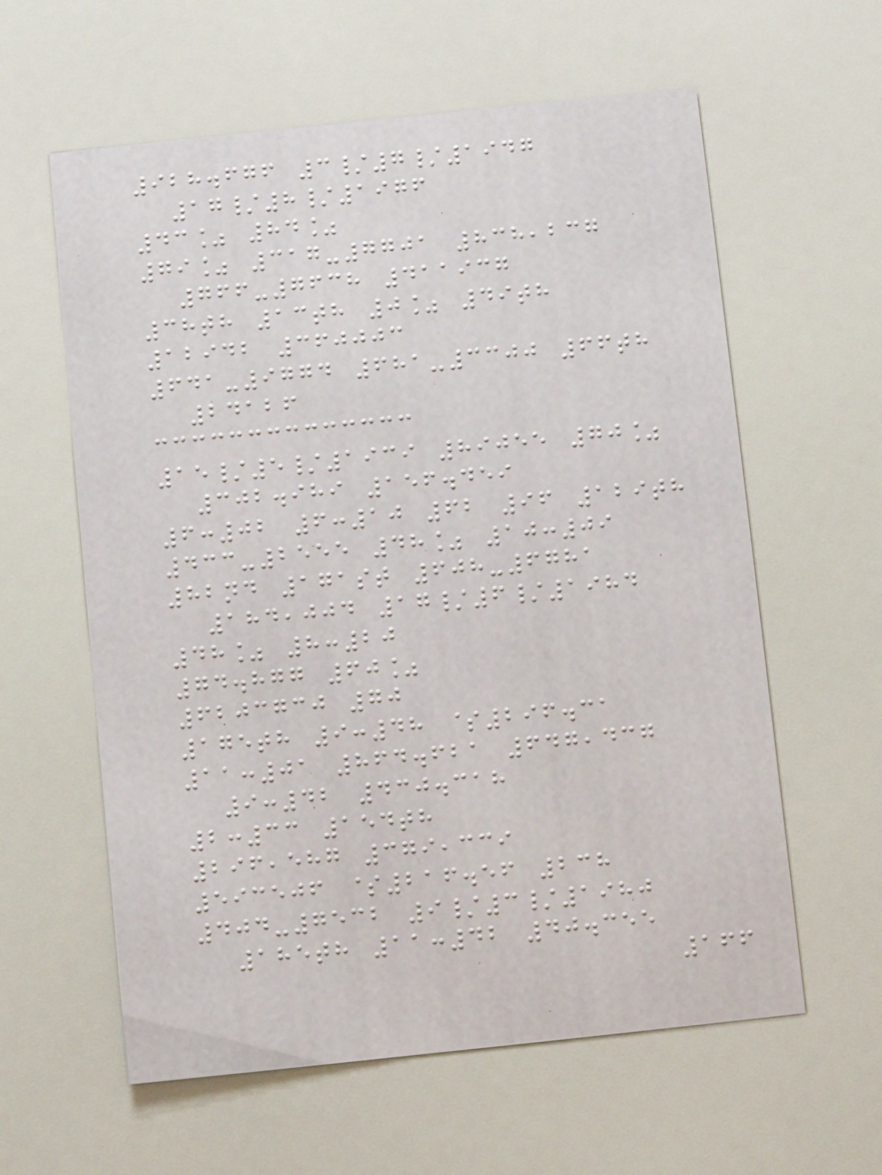928.676 3/7/1947
17/8/1976
43% 84%
79% 317-7701 838,237
766-7638 411937
38th 13th 0% 49th
12942 360003
641-9774 681-3300 66th
24126
15/5/1939 89055 70%
302.989 156.459
6:02 6:10 62 96 129th
433-2555 48% 10:09
82nd 171st 608-6781
184,004 17/6/1984
48% 8:20
74.877 60%
6203730 70
175th 9:48 $296.31
11:01 864.621 647,437
9:42 430.318
2:33 154th
296,587 379,339
593506 $216.56 238
404-7532 9/3/1980
185th 11:42 40.355
166
